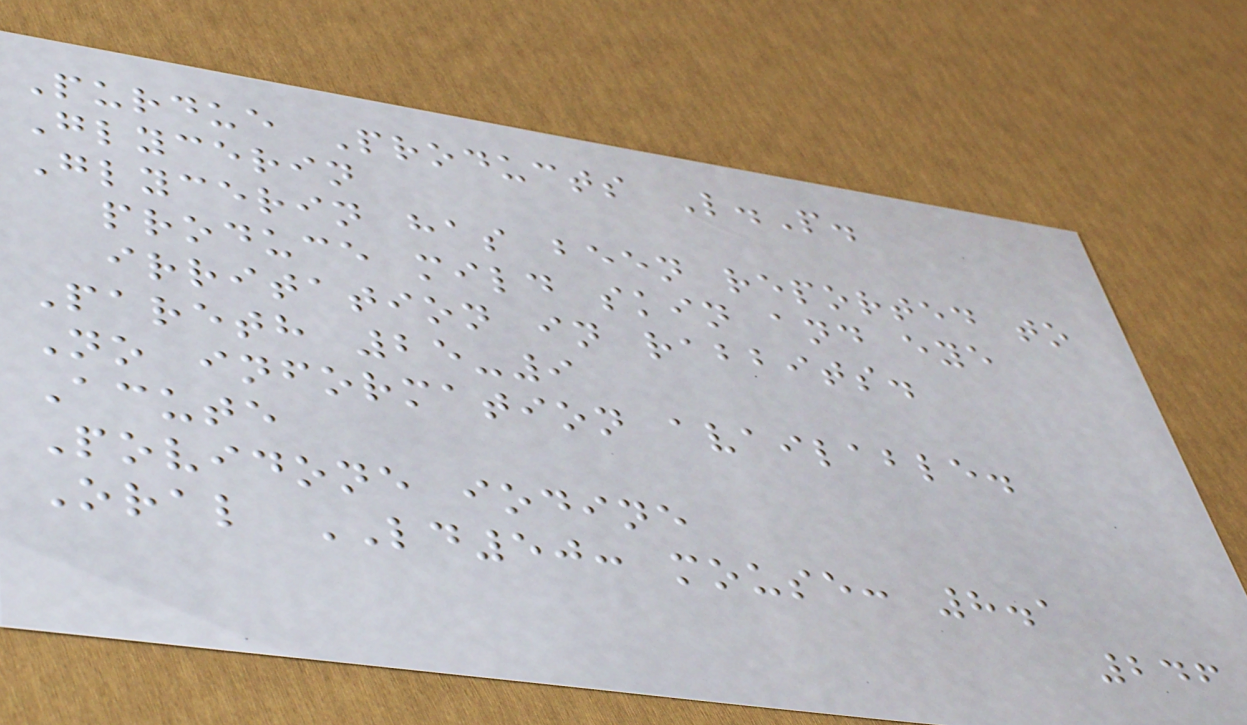Purdue Products L.P.
Glycerin
Glycerin has been reported to
produce mild skin and eye
irritation in rabbits.
Pareth 25-9
No information available.
Acute
Povidone iodine
Oral LD50: mouse: 8.1
246
